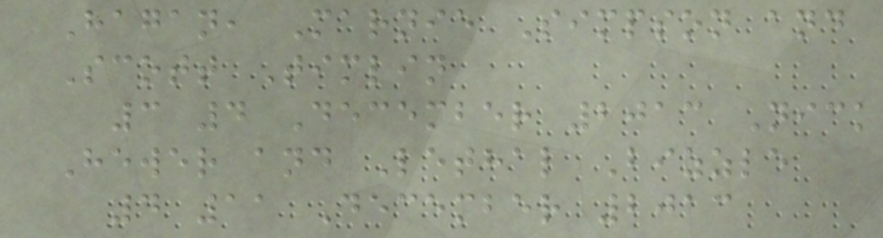Hagan, Marnie Simpson and
Scott Timlin
3 4 December 2013 Nick
Hewer and Lethal Bizzle
4 11 December 2013
